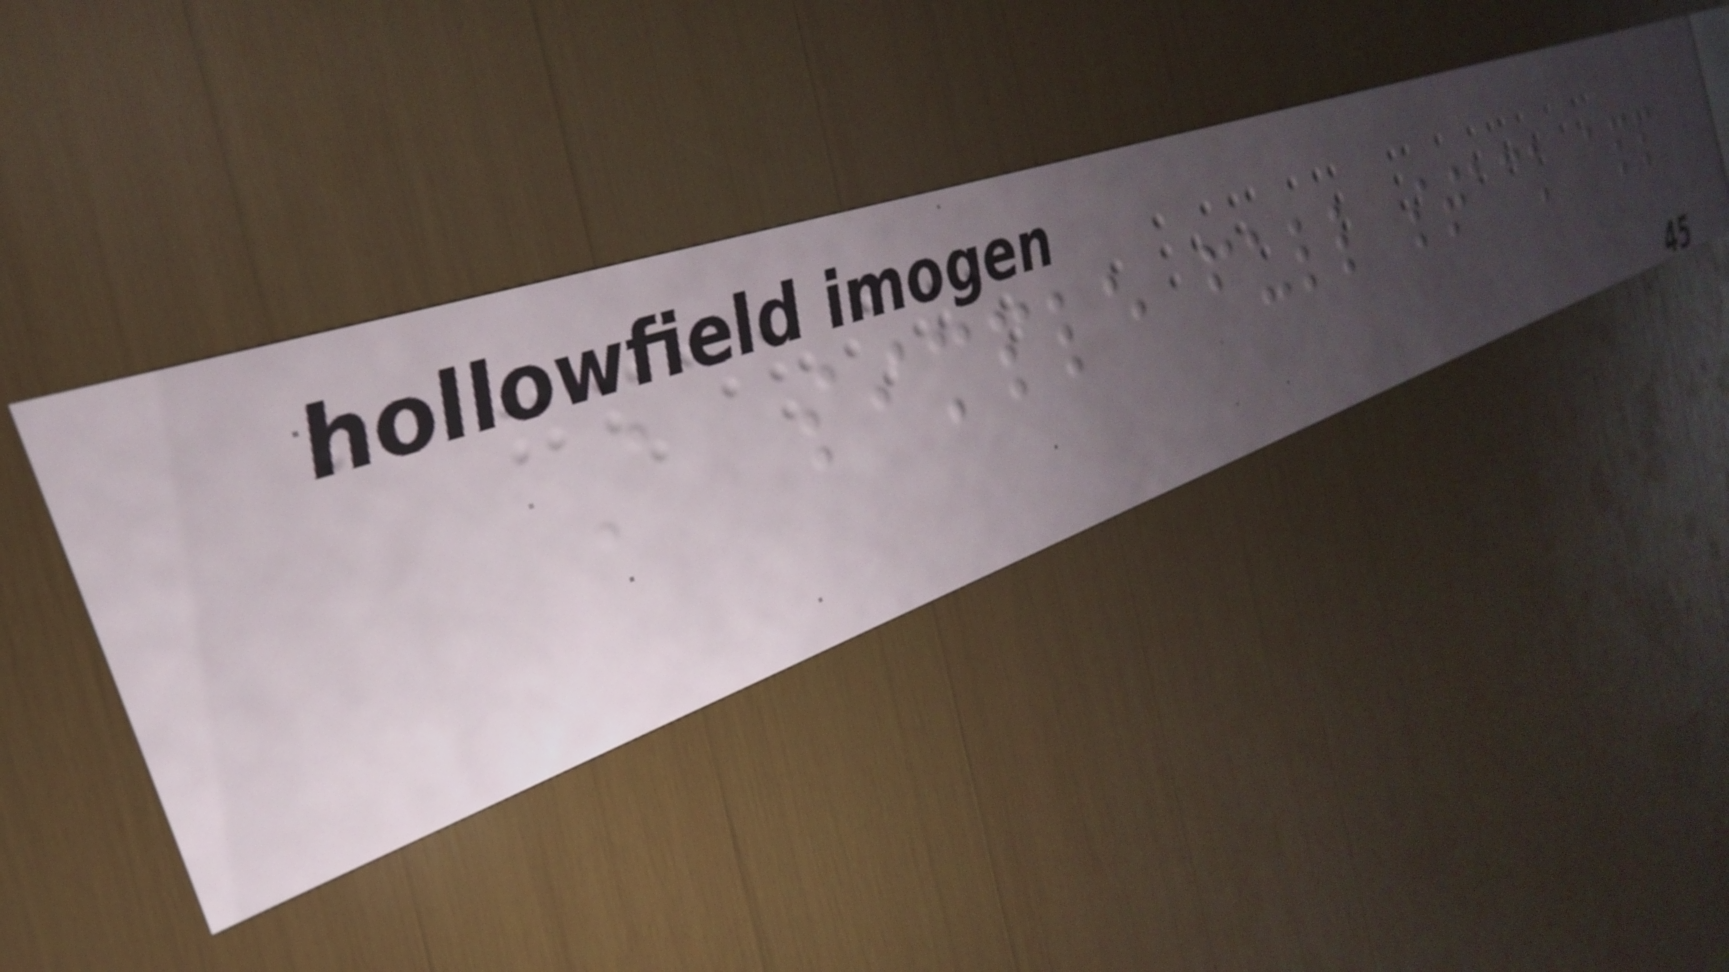A simple full stack app
